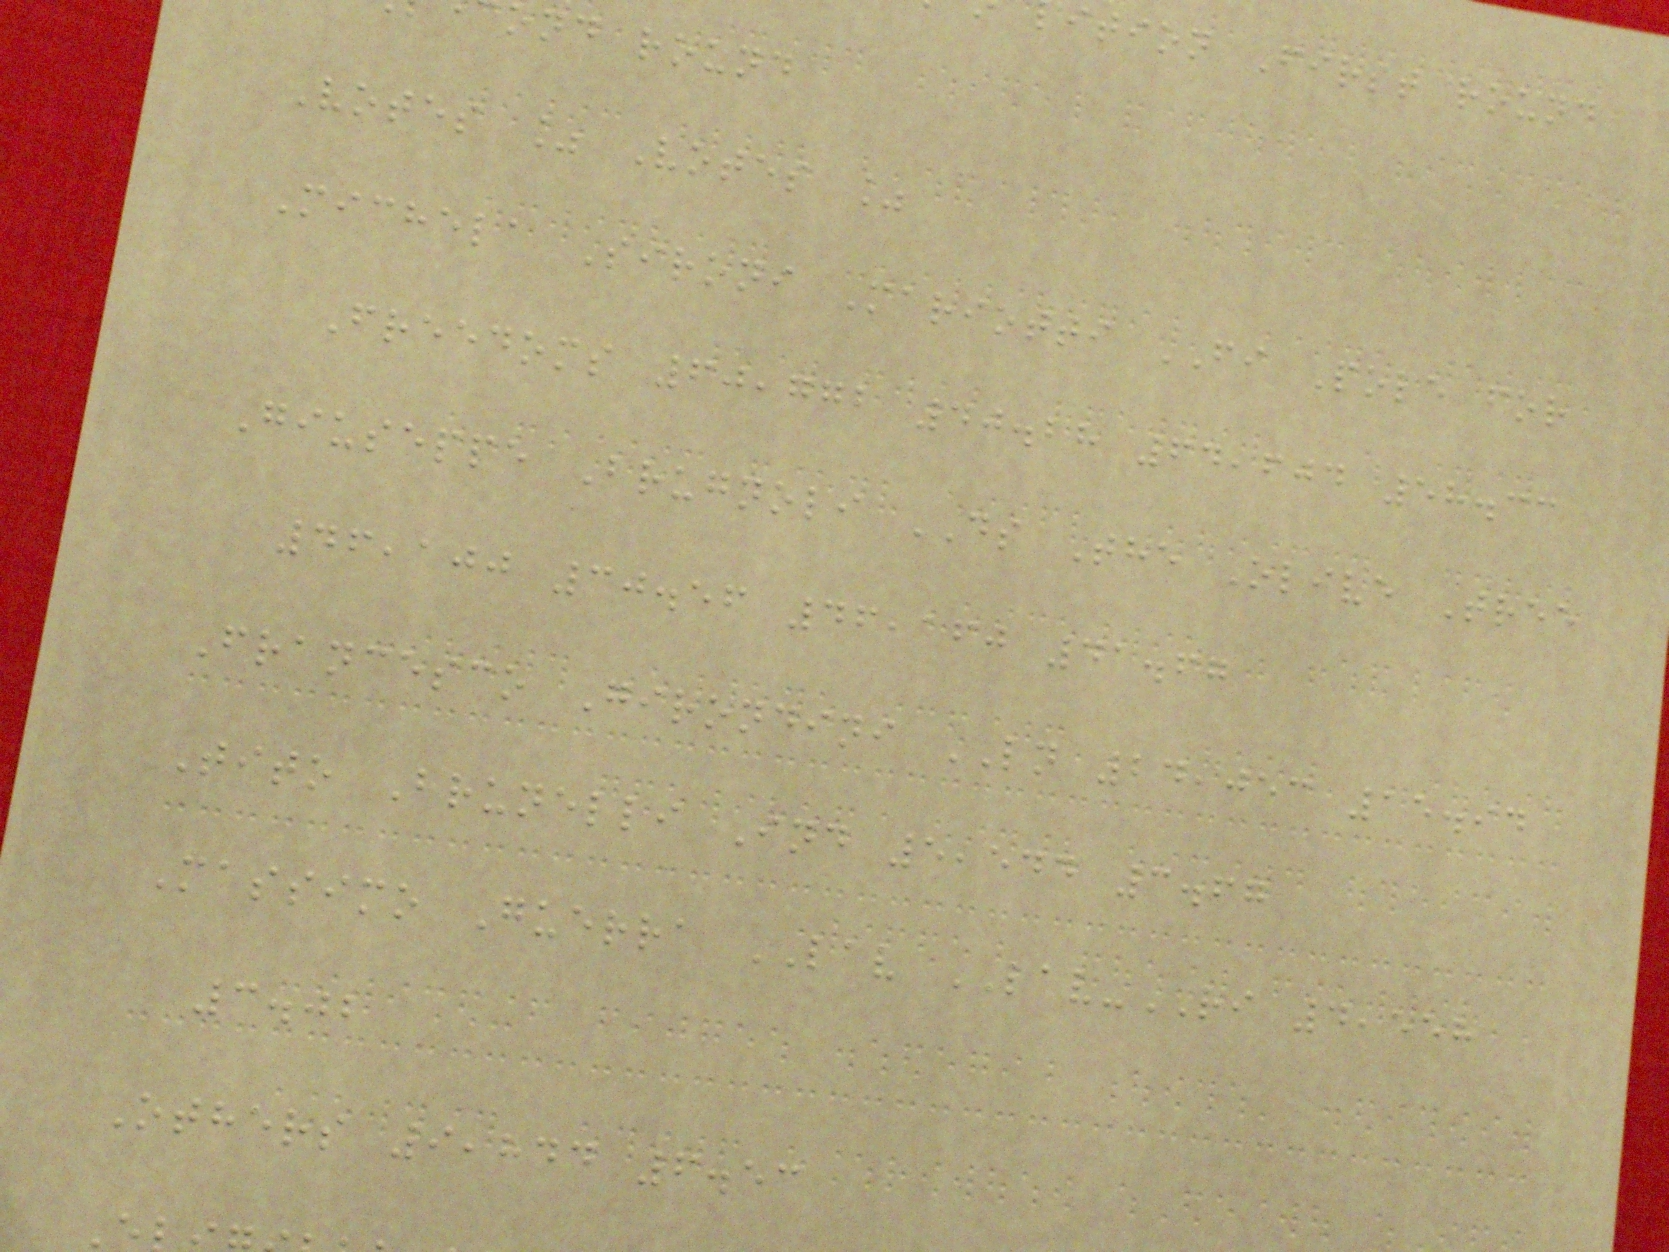ition First round
ond round
Votes % Votes %
Michela Sironi Mariotti FI Pole for
Freedoms 60,772 40.28 64,604 58.33
Giuseppe Brugnoli DS The Olive Tree
46,100 30.56 46,160 41.67
Francesco Girondini LN 24,053 15.94
Tito Brunelli Ind 5,544 3.67
Massimo Guerra LAV LAV-RI 4,558
3.02
Others 9,844 6.53
